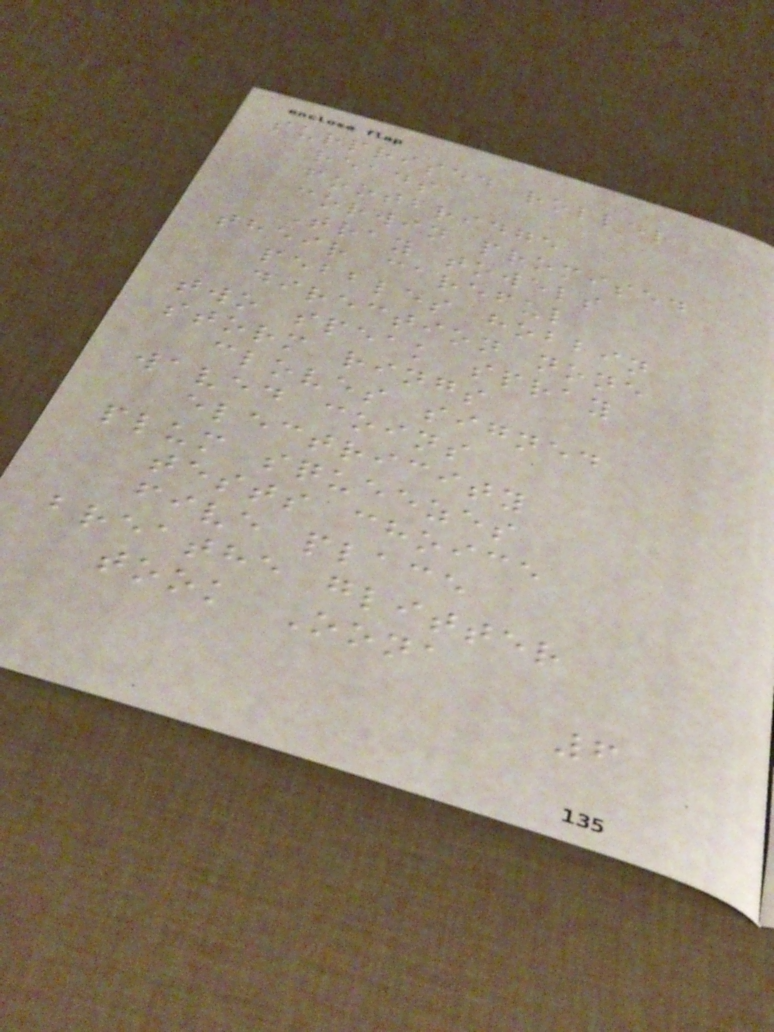surprised roller
reads
footbridge
corwin promised
Tray towels
their careful
pebbles hobbin
direction none
two speak spray
storm rings
cloves signed
waved coins
electricity
plum squeezes
tests choice
five place
breathe glitter
took Oona
6
